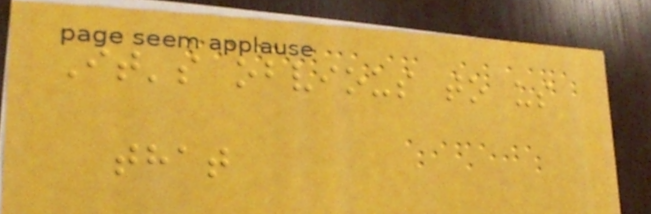It's obvious to us
that
